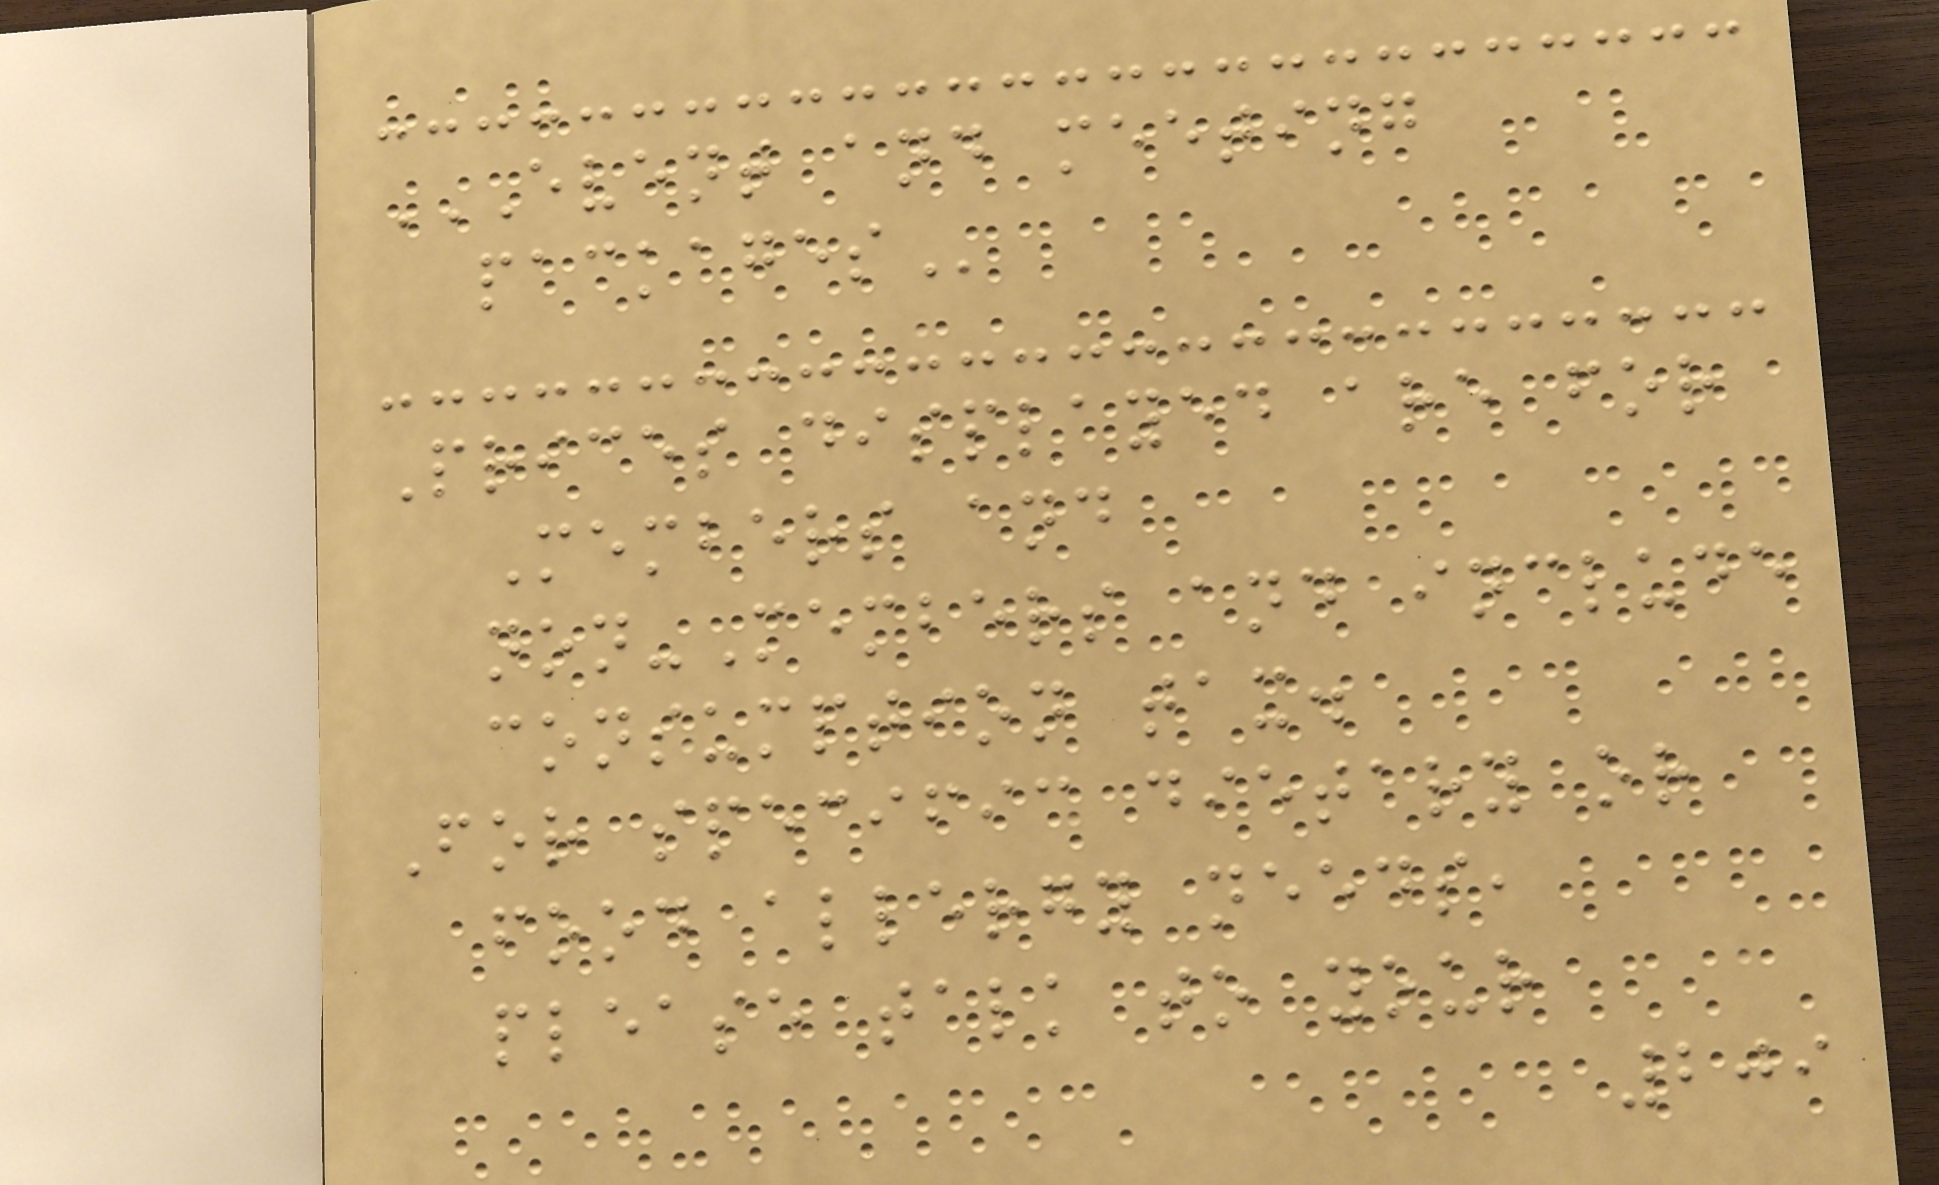EVENT AND MEETING
PACKAGES
Prices displayed are for
Members and
non-Members and include
consumption tax.
For specific dietary or
food allergy needs,
please talk to your
209
